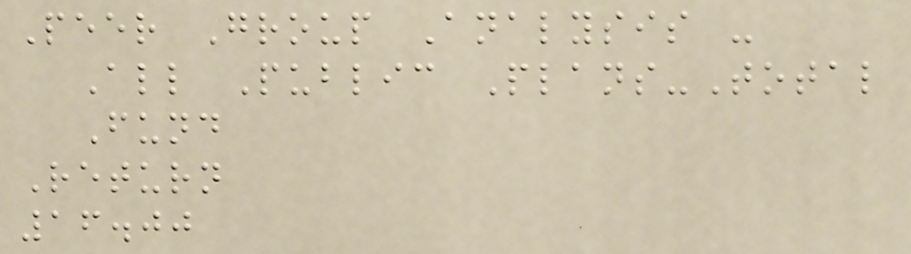Peer Group Analysis -
All Public Plans-Total
Fund
Return
16.00
